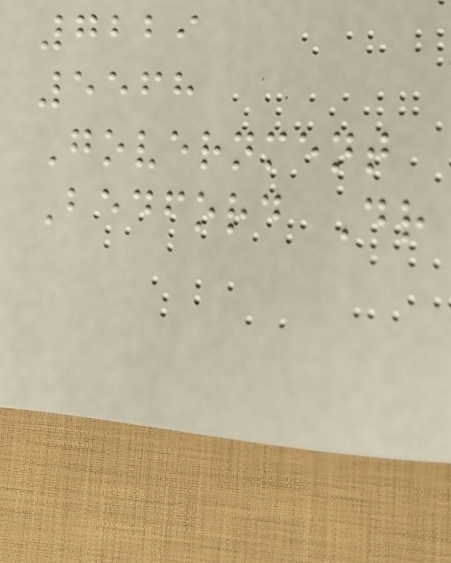7229
5568
Government
Bedford Dr
